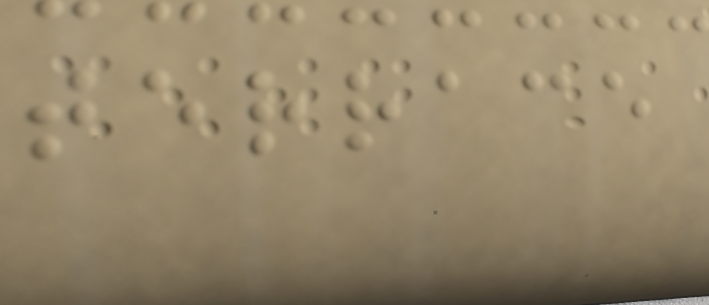terrace
